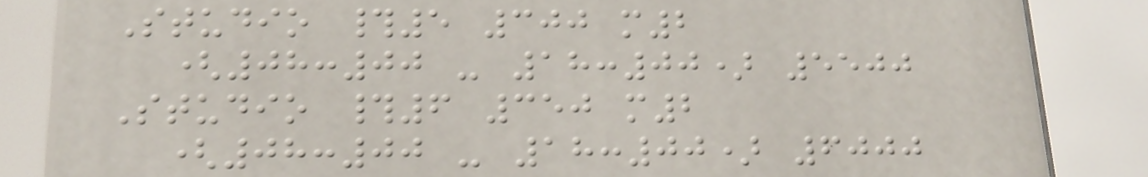Studio #5 300 m2
(08:00 - 18:00) 5500
Studio #6 350 m2
(08:00 - 18:00) 6000
